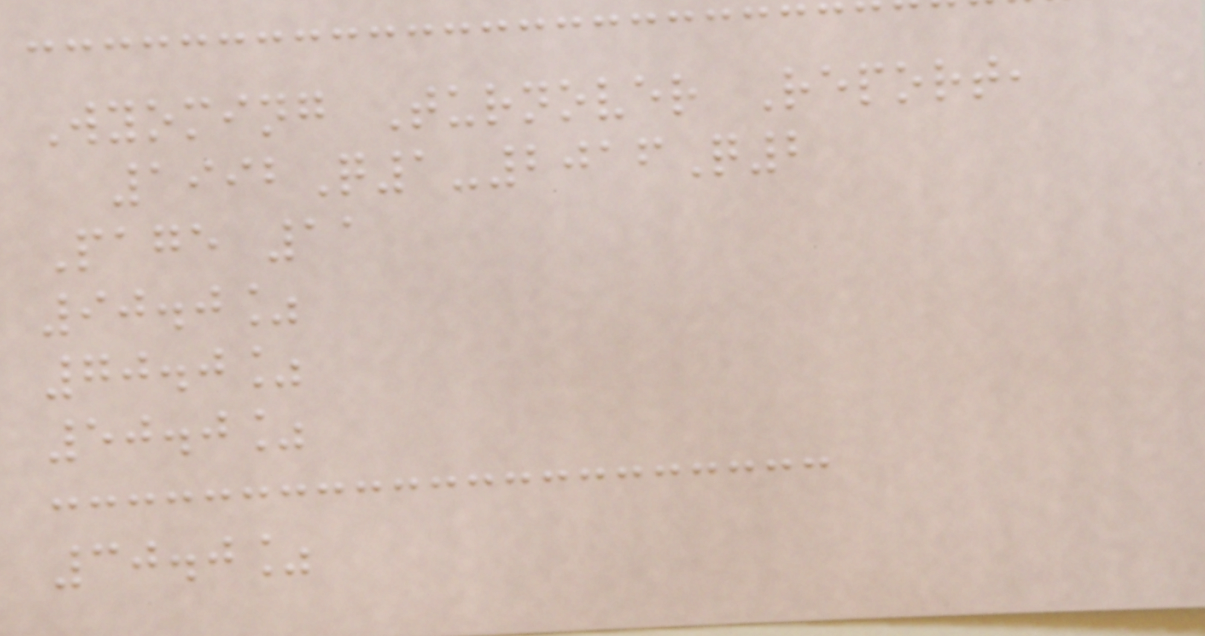Wyoming Turnover Report,
1992Q1-2016Q2
Page 11
90.0%
70.0%
50.0%
30.0%
